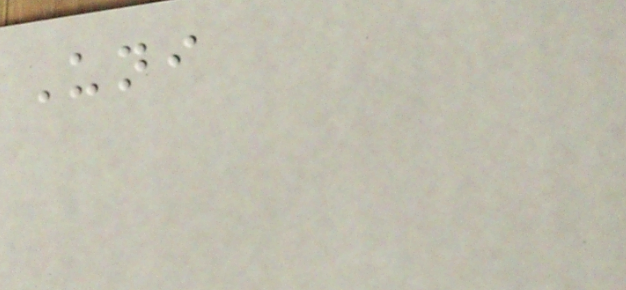Uni
